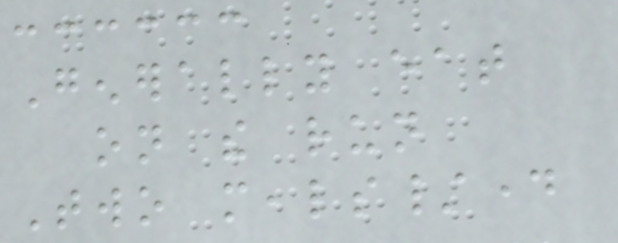Generally eat
on the run
Two meals/day
